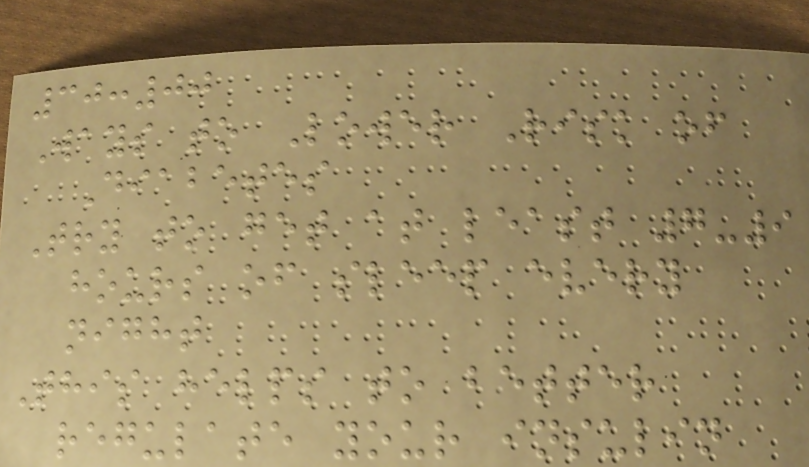30:00
Ways to Lower Risk of
Diabetes
Try to get at least 7-9
hours of sleep every
night
This helps to better
regulate your insulin
